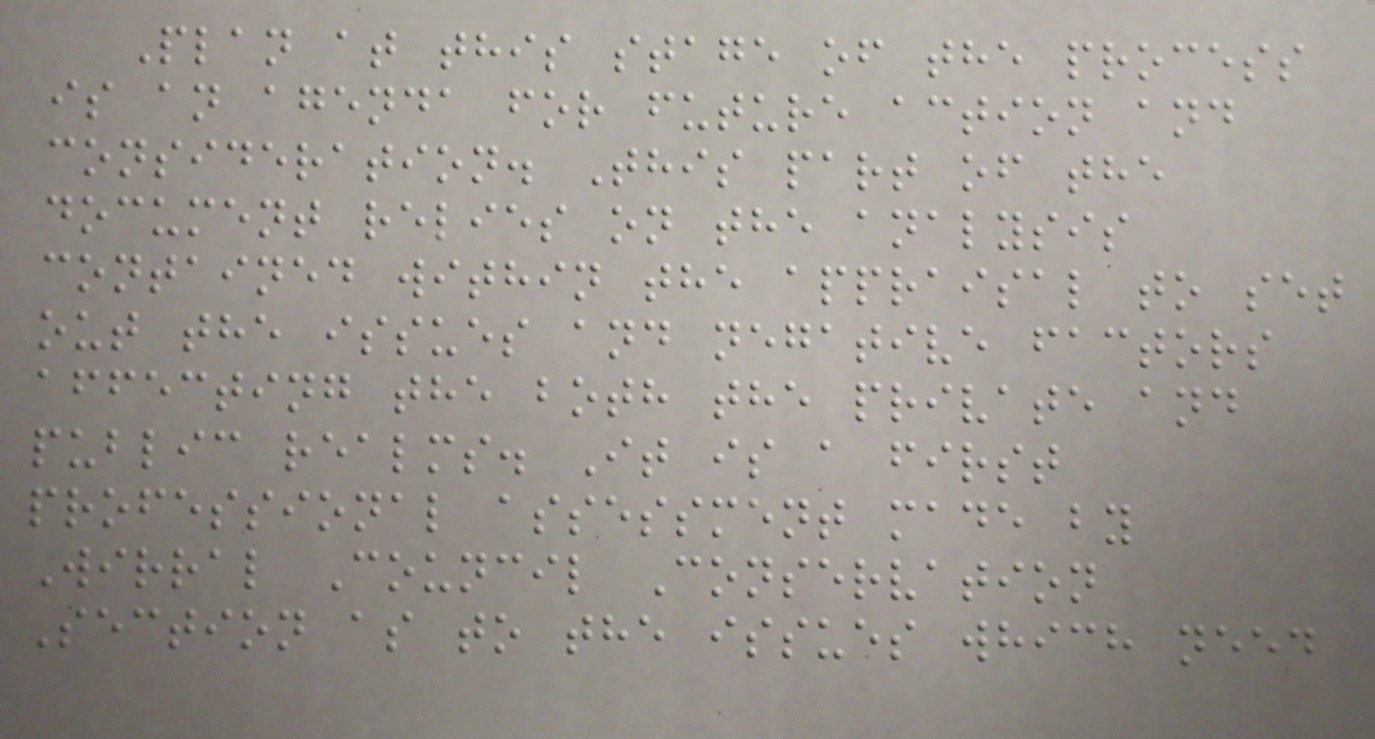Plan at this stage of the process
is an agenda for future action and
consideration. This part of the
document relies on the analysis
contained within the appraisal to set
out the issues and negative factors
affecting the both the private and
public realms. It is a first
professional assessment made by
Wirral Council Conservation
Section as to the issues which need
